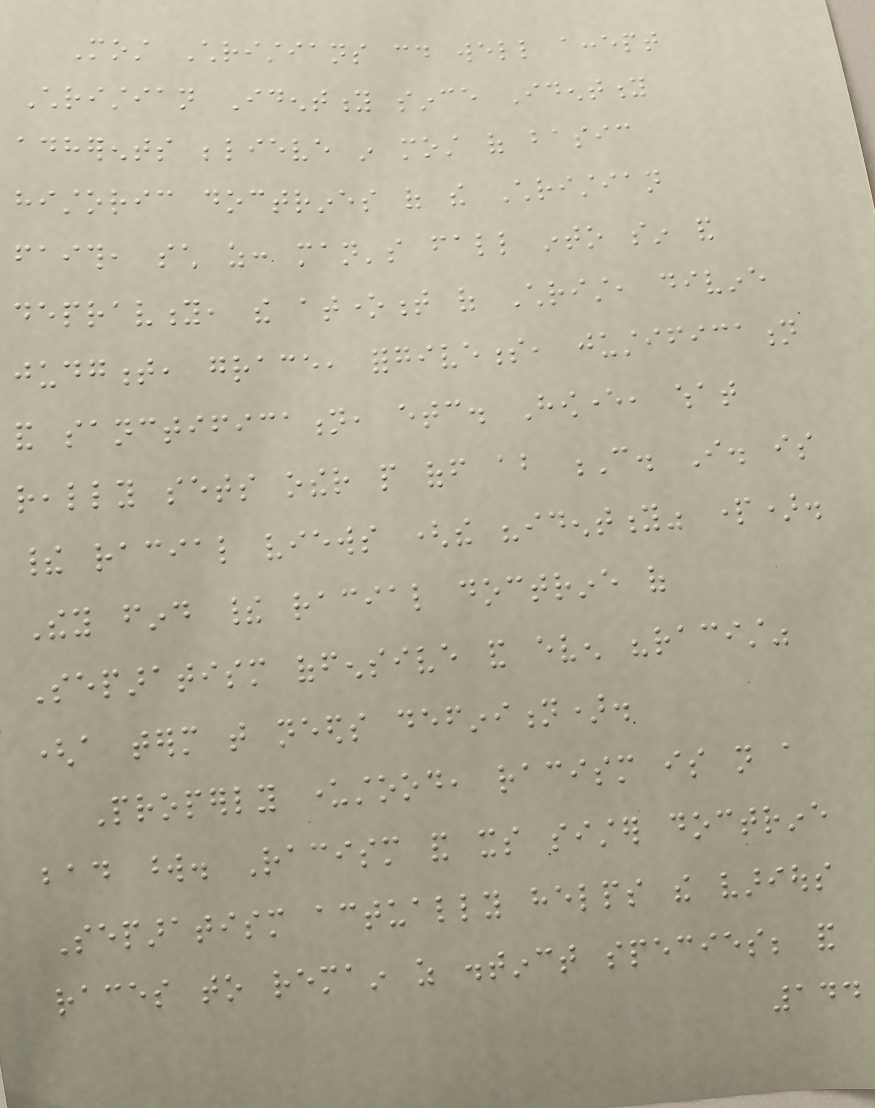Most Christians could well accept
Christian Identity since Identity
adherents believe in most of basic
historic doctrines of the Christian
faith, such as: man's fall into sin and
depravity, the atonement of Christ, divine
judgment, grace, forgiveness, justification
and sanctification, etc. However, what
really sets other people off about C. I. is
their racial views (the "identity" part).
They find their racial doctrine of
Separatism offensive and even "racist"
(a term that needs definition).
Properly understood, racism is not a
bad word. Racism and its sister doctrine
Separatism actually helps the various
races to remain as distinct species; and
144
